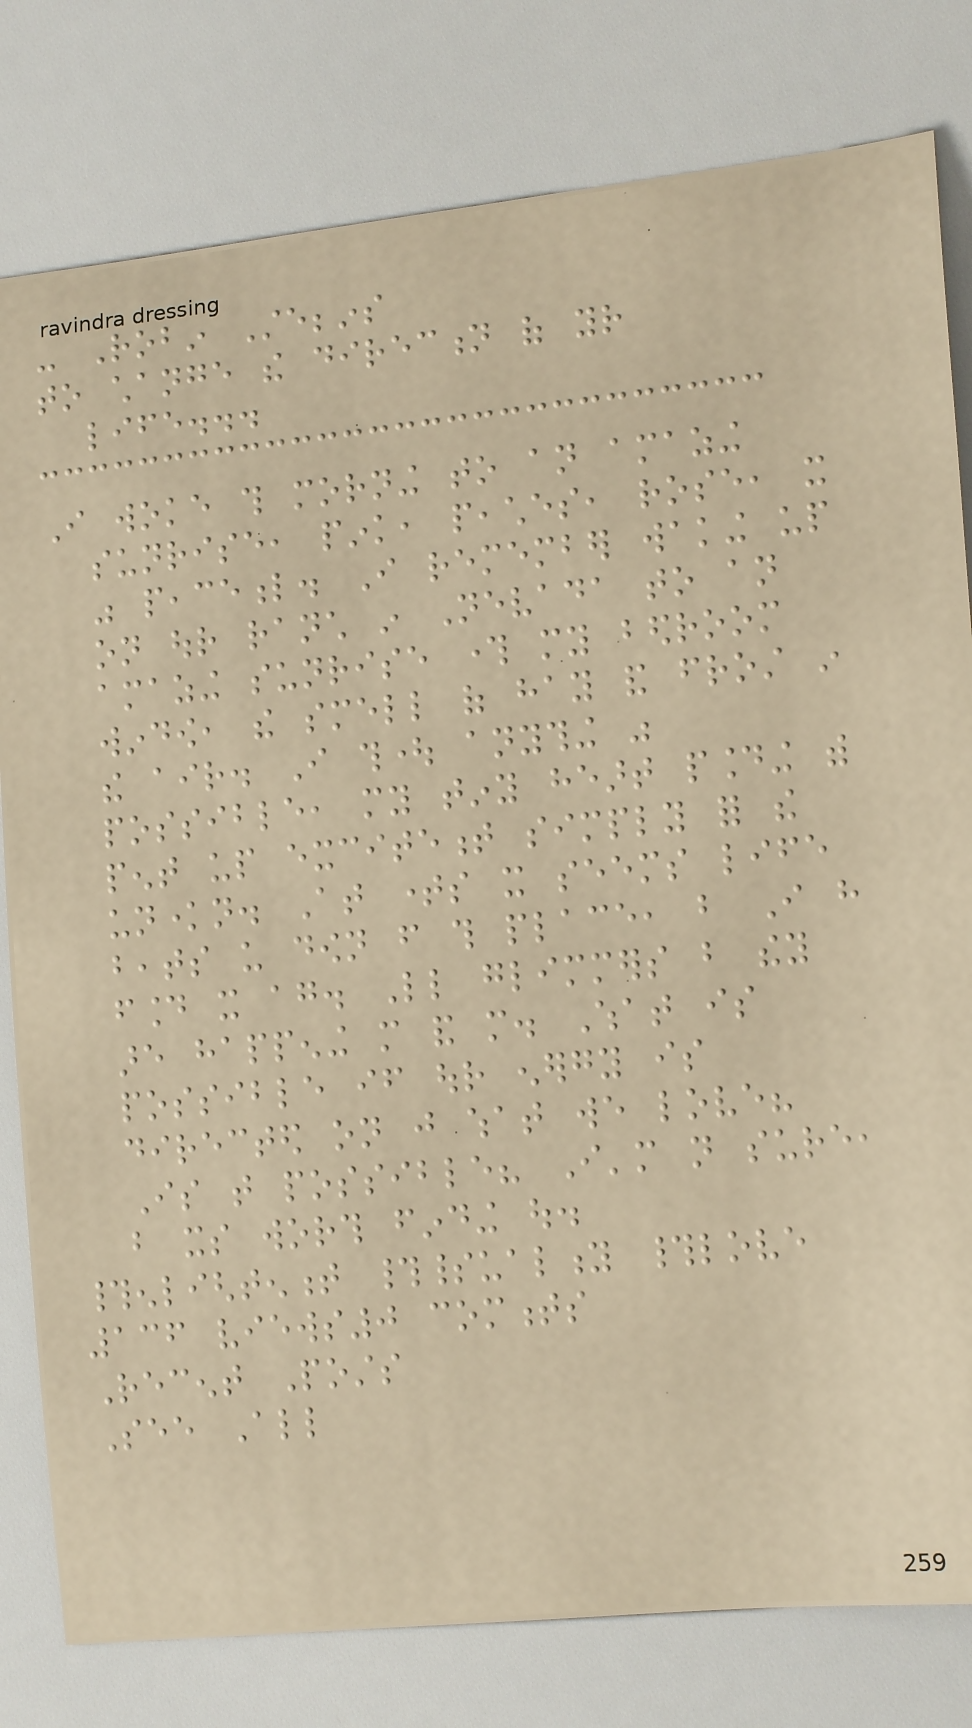- Robin Stebbins
to change the direction of your
life...
I woke this morning to an amazing
sunrise, pink, peaches, rose, it
was peaceful. I remember waking up
on our ranch in Nevada to an
amazing sunrise through my bedroom
window, the smell of hay and frost in
the air. I thought anything was
possible, my tiny heart pounding with
pent up excitement simply for the
unknown. At times it seems life
beats us down from this place, but I have
found it again. Little glimmers but they
are happening more and more. What is
possible if our energy is
directed on just what we love?
Is that possible? I'm not sure,
but its worth finding out.
#enlightenment #spirituality #love
136 views0 comments
Recent Posts
See All
